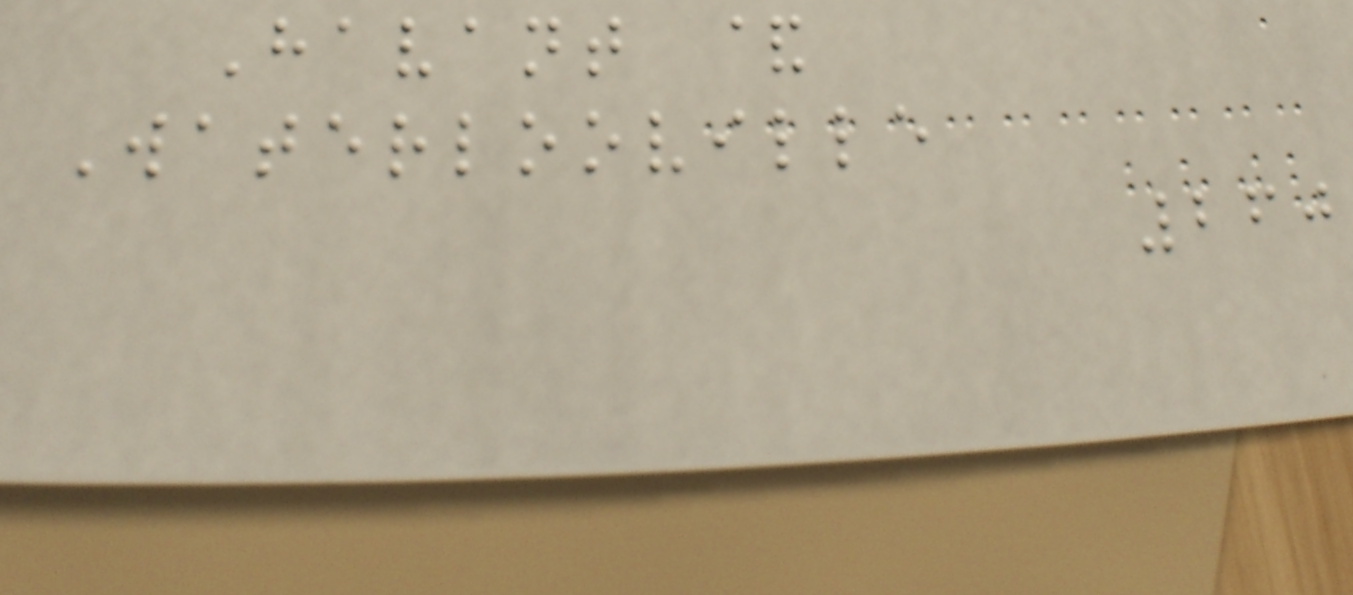Havant &
Waterlooville
260
